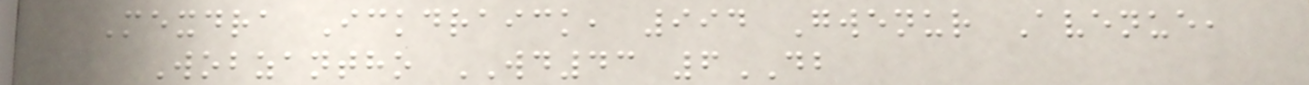Mexdra Ickdraick, 994 Gwenur Avenue,
Wobzantho WD43 6DB
